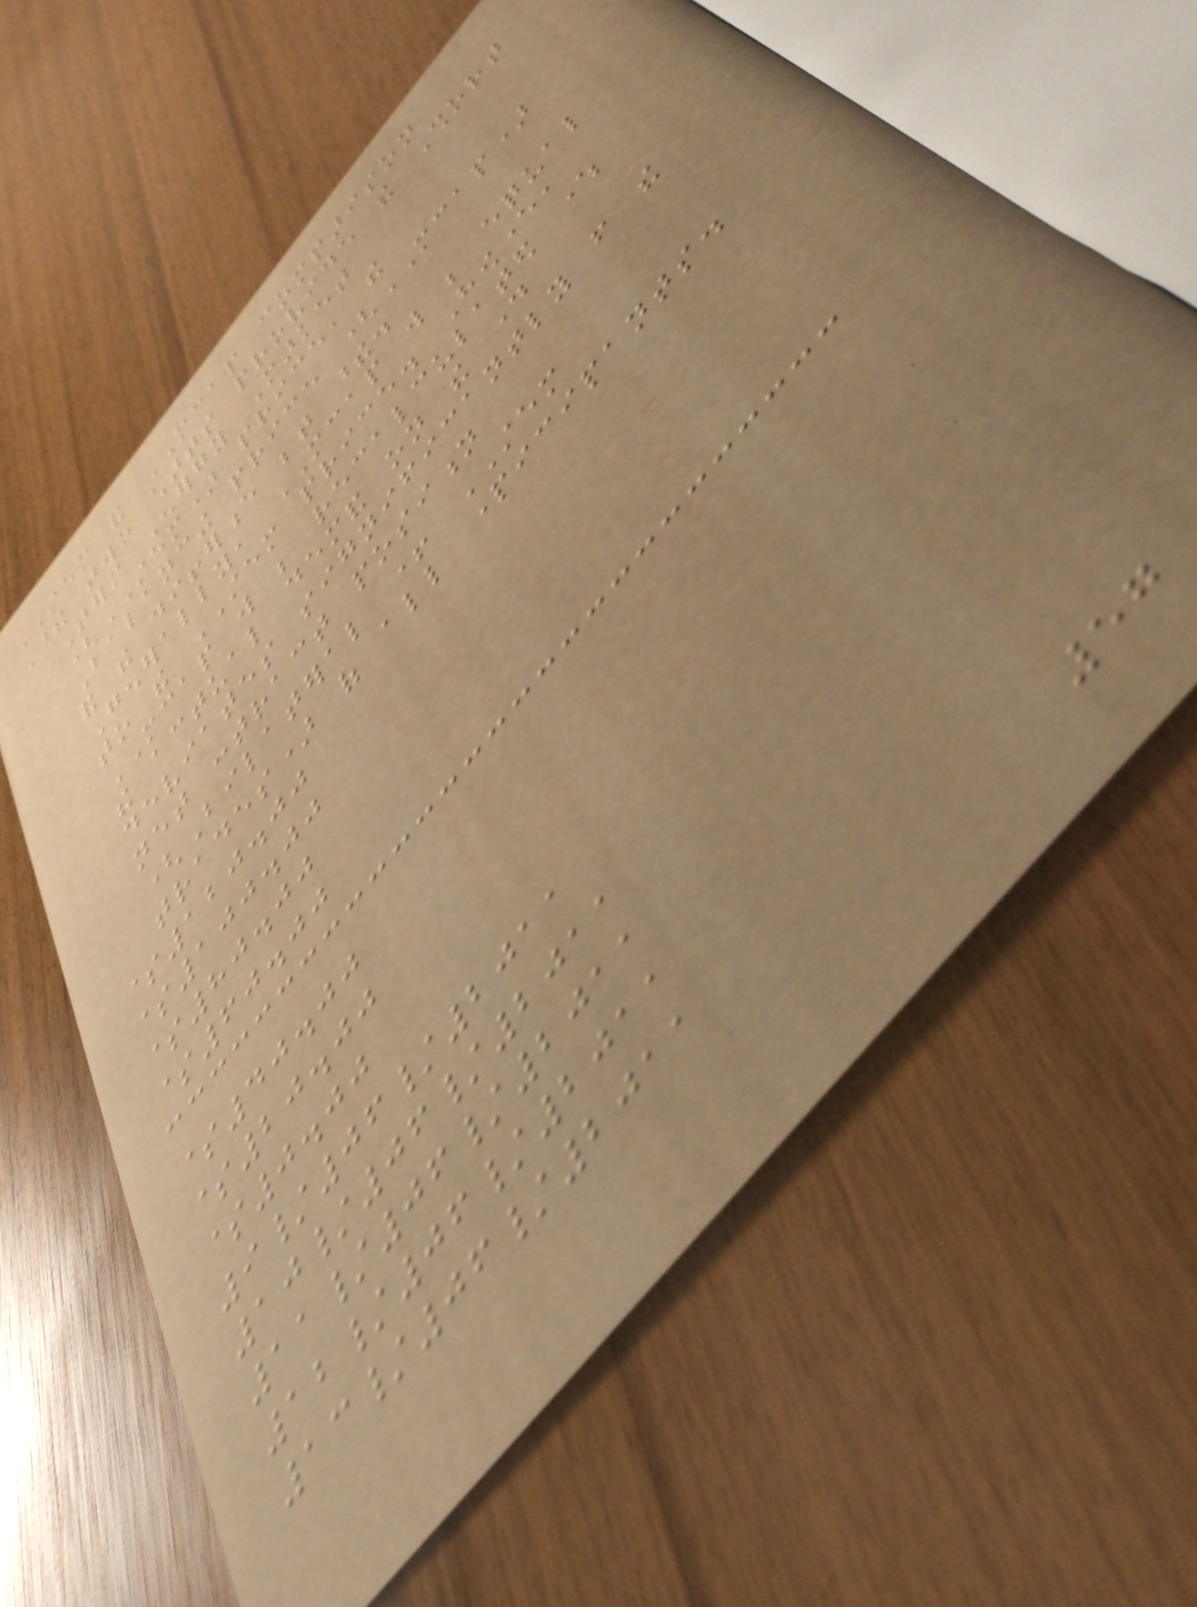STEM and MCAP comparison
These two charts provide the Short
Term Energy Market
(STEM) price, the
Balancing price (MCAP)
and the difference between these.
Generally, MCAP will be equal
to the STEM price. However,
MCAP will be recalculated where
the actual demand on the day
deviates significantly from the
net contract position
(Bilateral + STEM
trades) of all participants.
$120.00
$100.00
$80.00
$60.00
$40.00
$20.00
$0.00
9/06/2011
10/06/2011
11/06/2011
12/06/2011
13/06/2011
57
